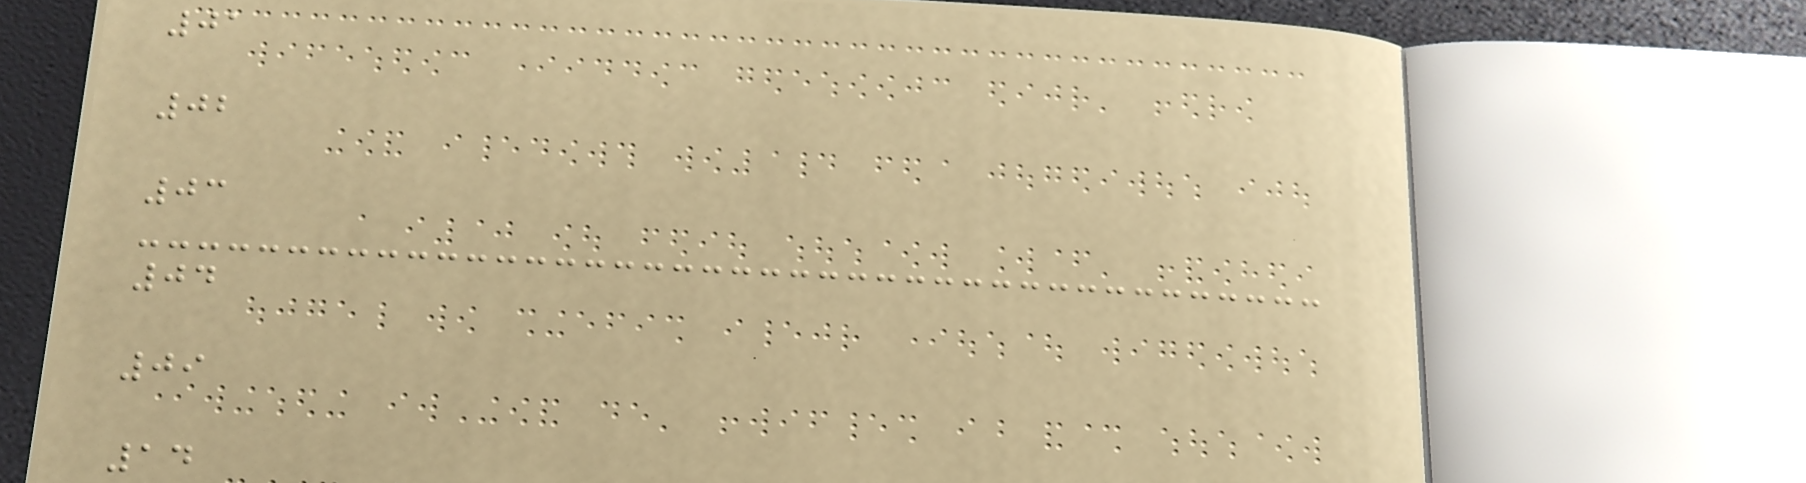01
02
03
04
09
14
